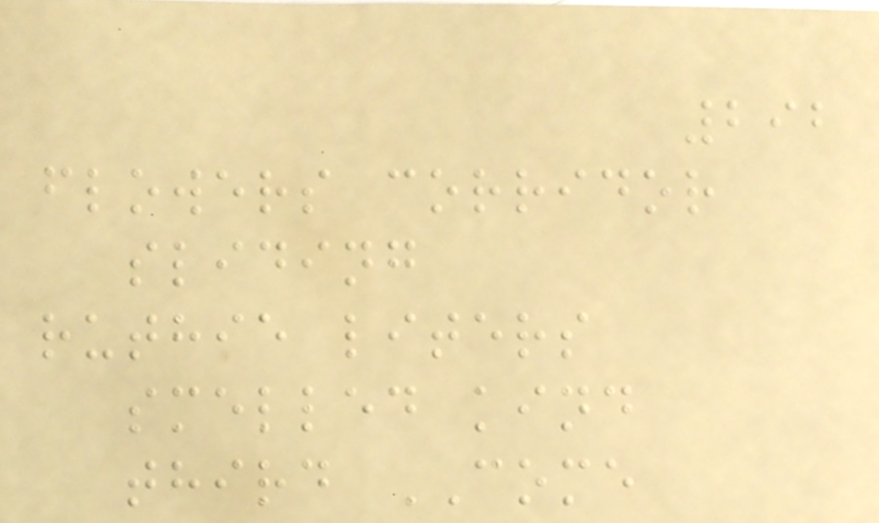292
flowers corridor
sliding
ruthie liters
smelled kind
third COME
